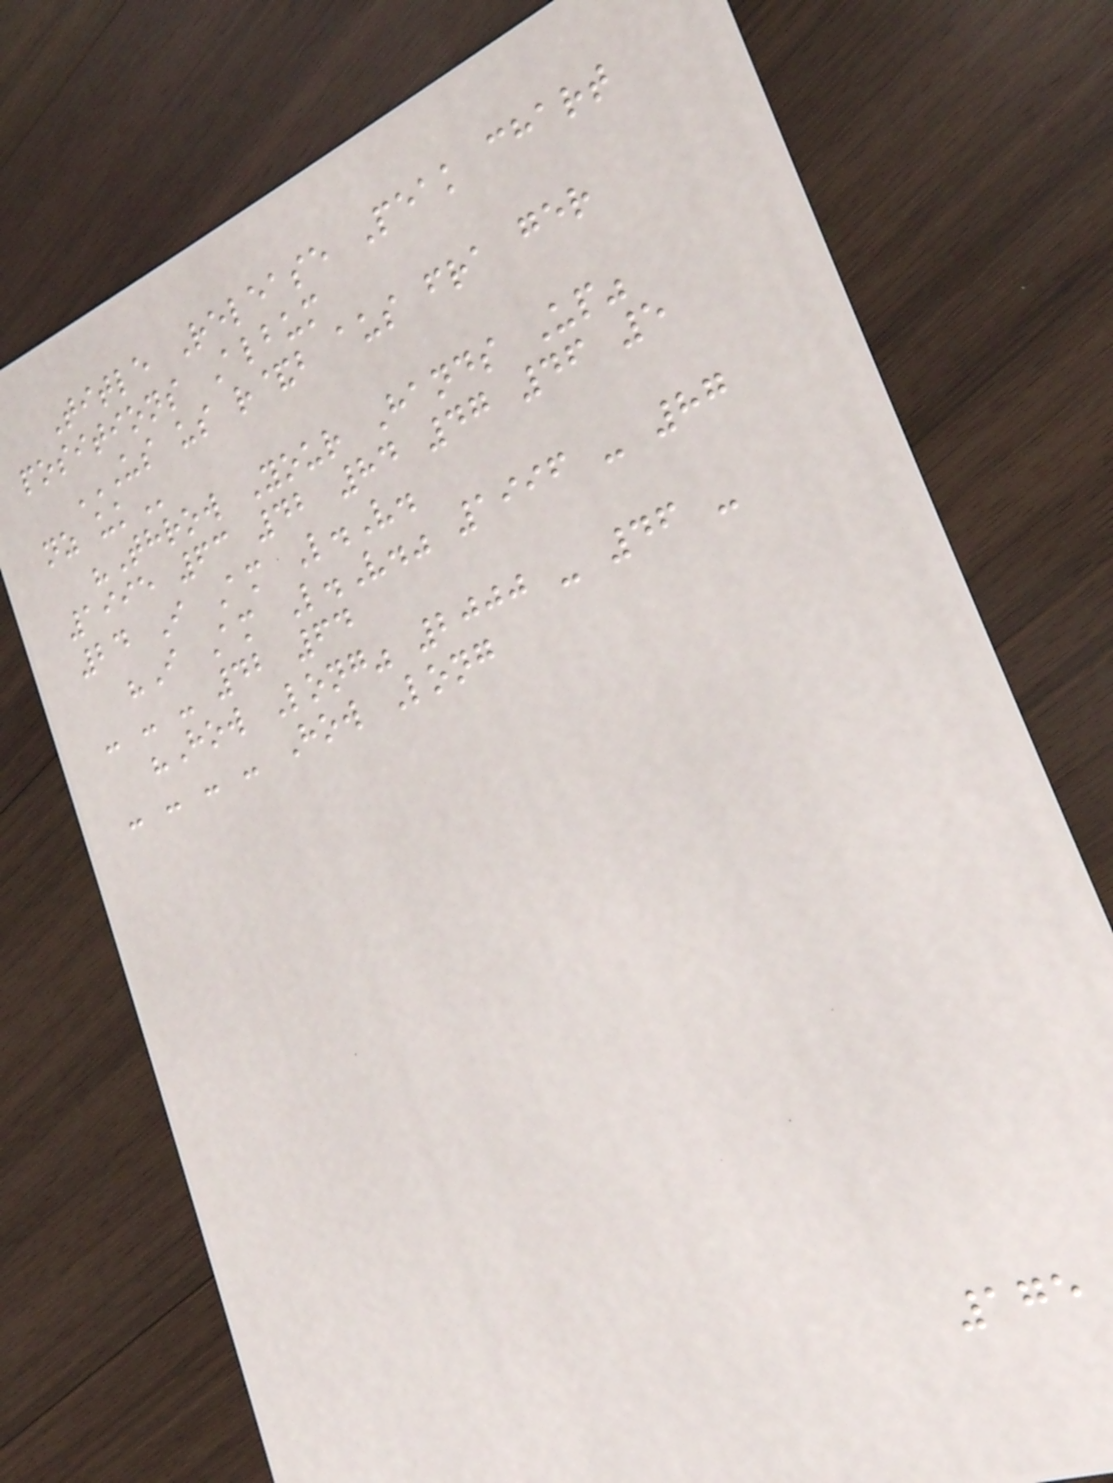Title Release Peak chart
positions Album
US US R&B AUS FRA GER
NZ UK
"Throw Your Hands Up"
1995 63 42 84 47 46 5
24 I Am L.V.
"I Am L.V." 1996 - 87
- - - 42 64
"How Long" 2000 - 46 -
- - - - How Long
175
